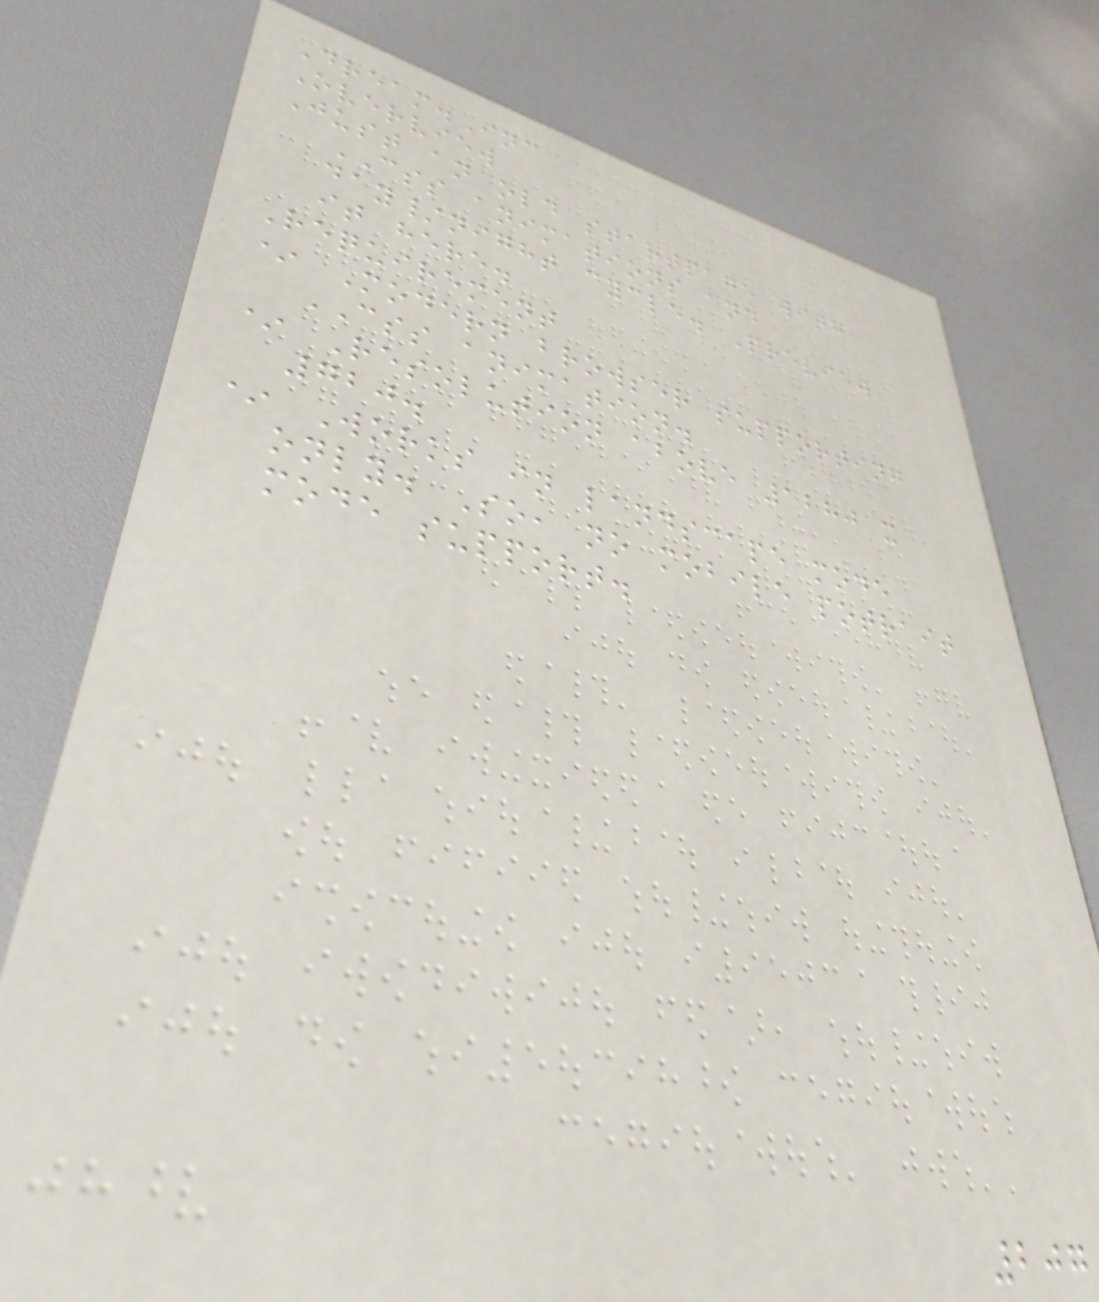Dream.Inc
Overview
Just an old startpage with
CSS animations and
day/night cycle. Preview
it here.
Requirement
* Modern browser supporting
CSS animation.
* Resolution above 1280 x
720.
* Works in landscape mode
only. So, no mobile potrait
mode support.
207
